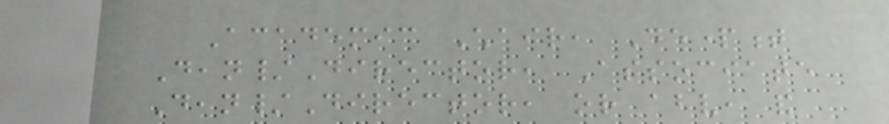Academic Chair, Department
Dean/Director, Associate
Dean/Director, or above, and
